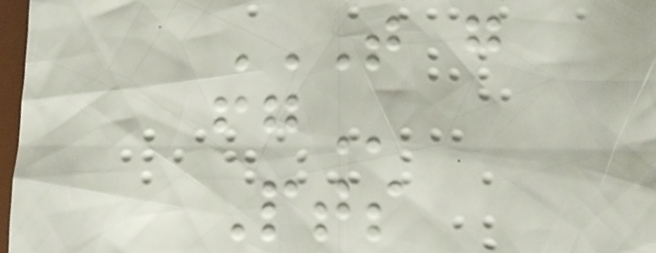T G
FG
Pts
